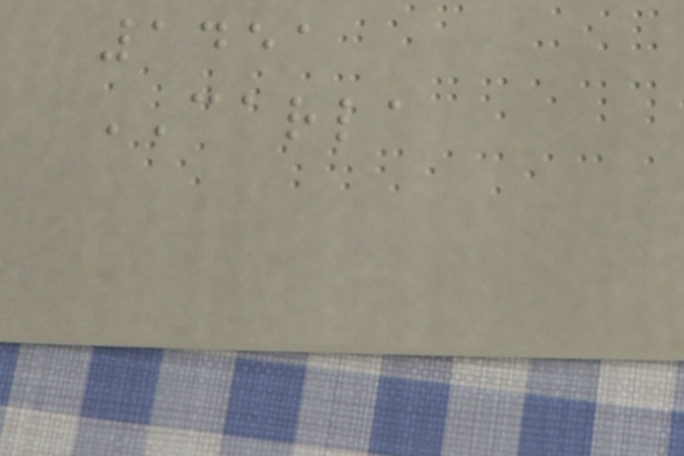1451
CARLA
